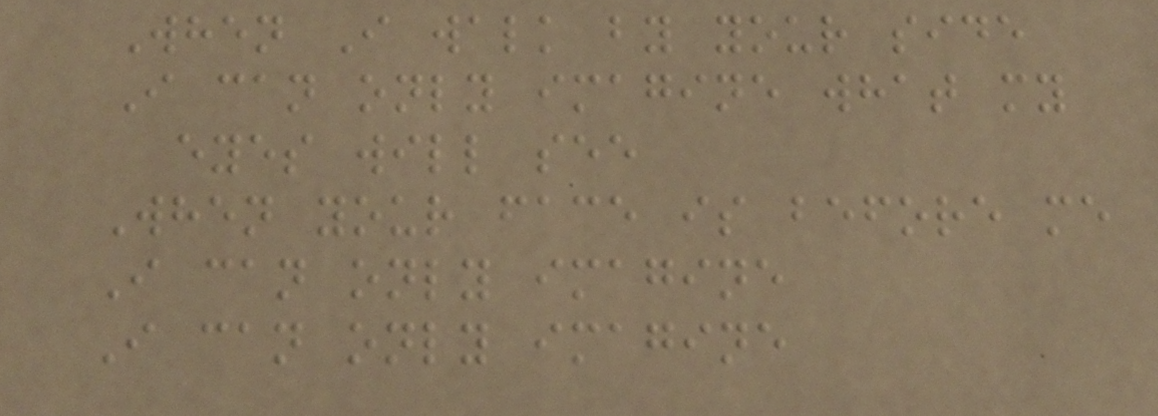When I walk by your side
I can only imagine what my
eyes will see
When your face is before me
I can only imagine
I can only imagine
